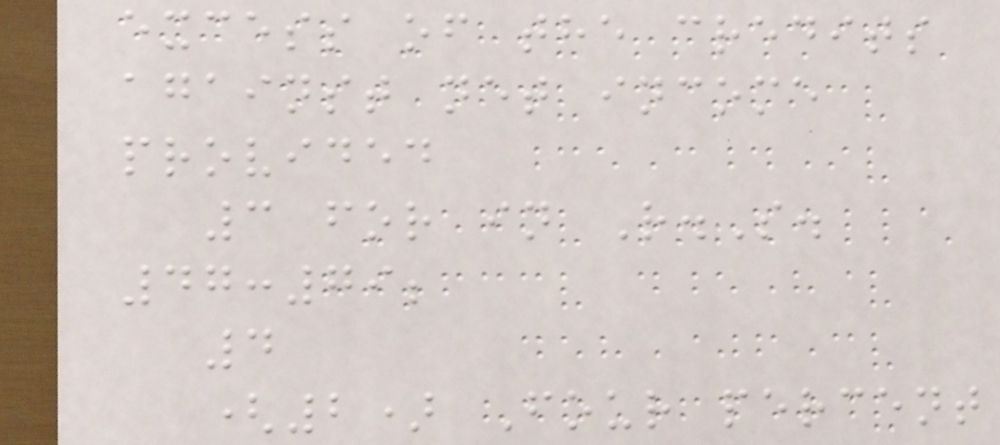excess of the credits
against net income
provided
3 for in R.S.
47:79;
4
(2) Four percent
